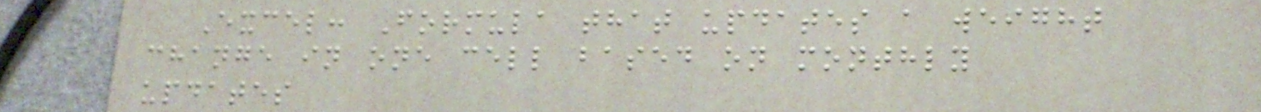Excel: Formula that updates a weight
change in one cell based on monthly
updates
